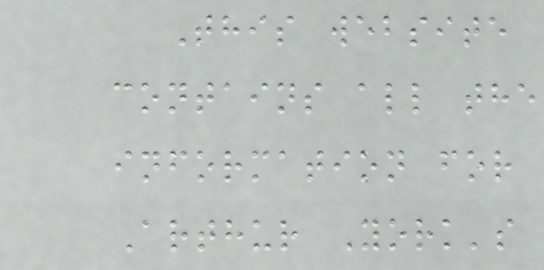This website
contains all the
information for
Arthur York's
